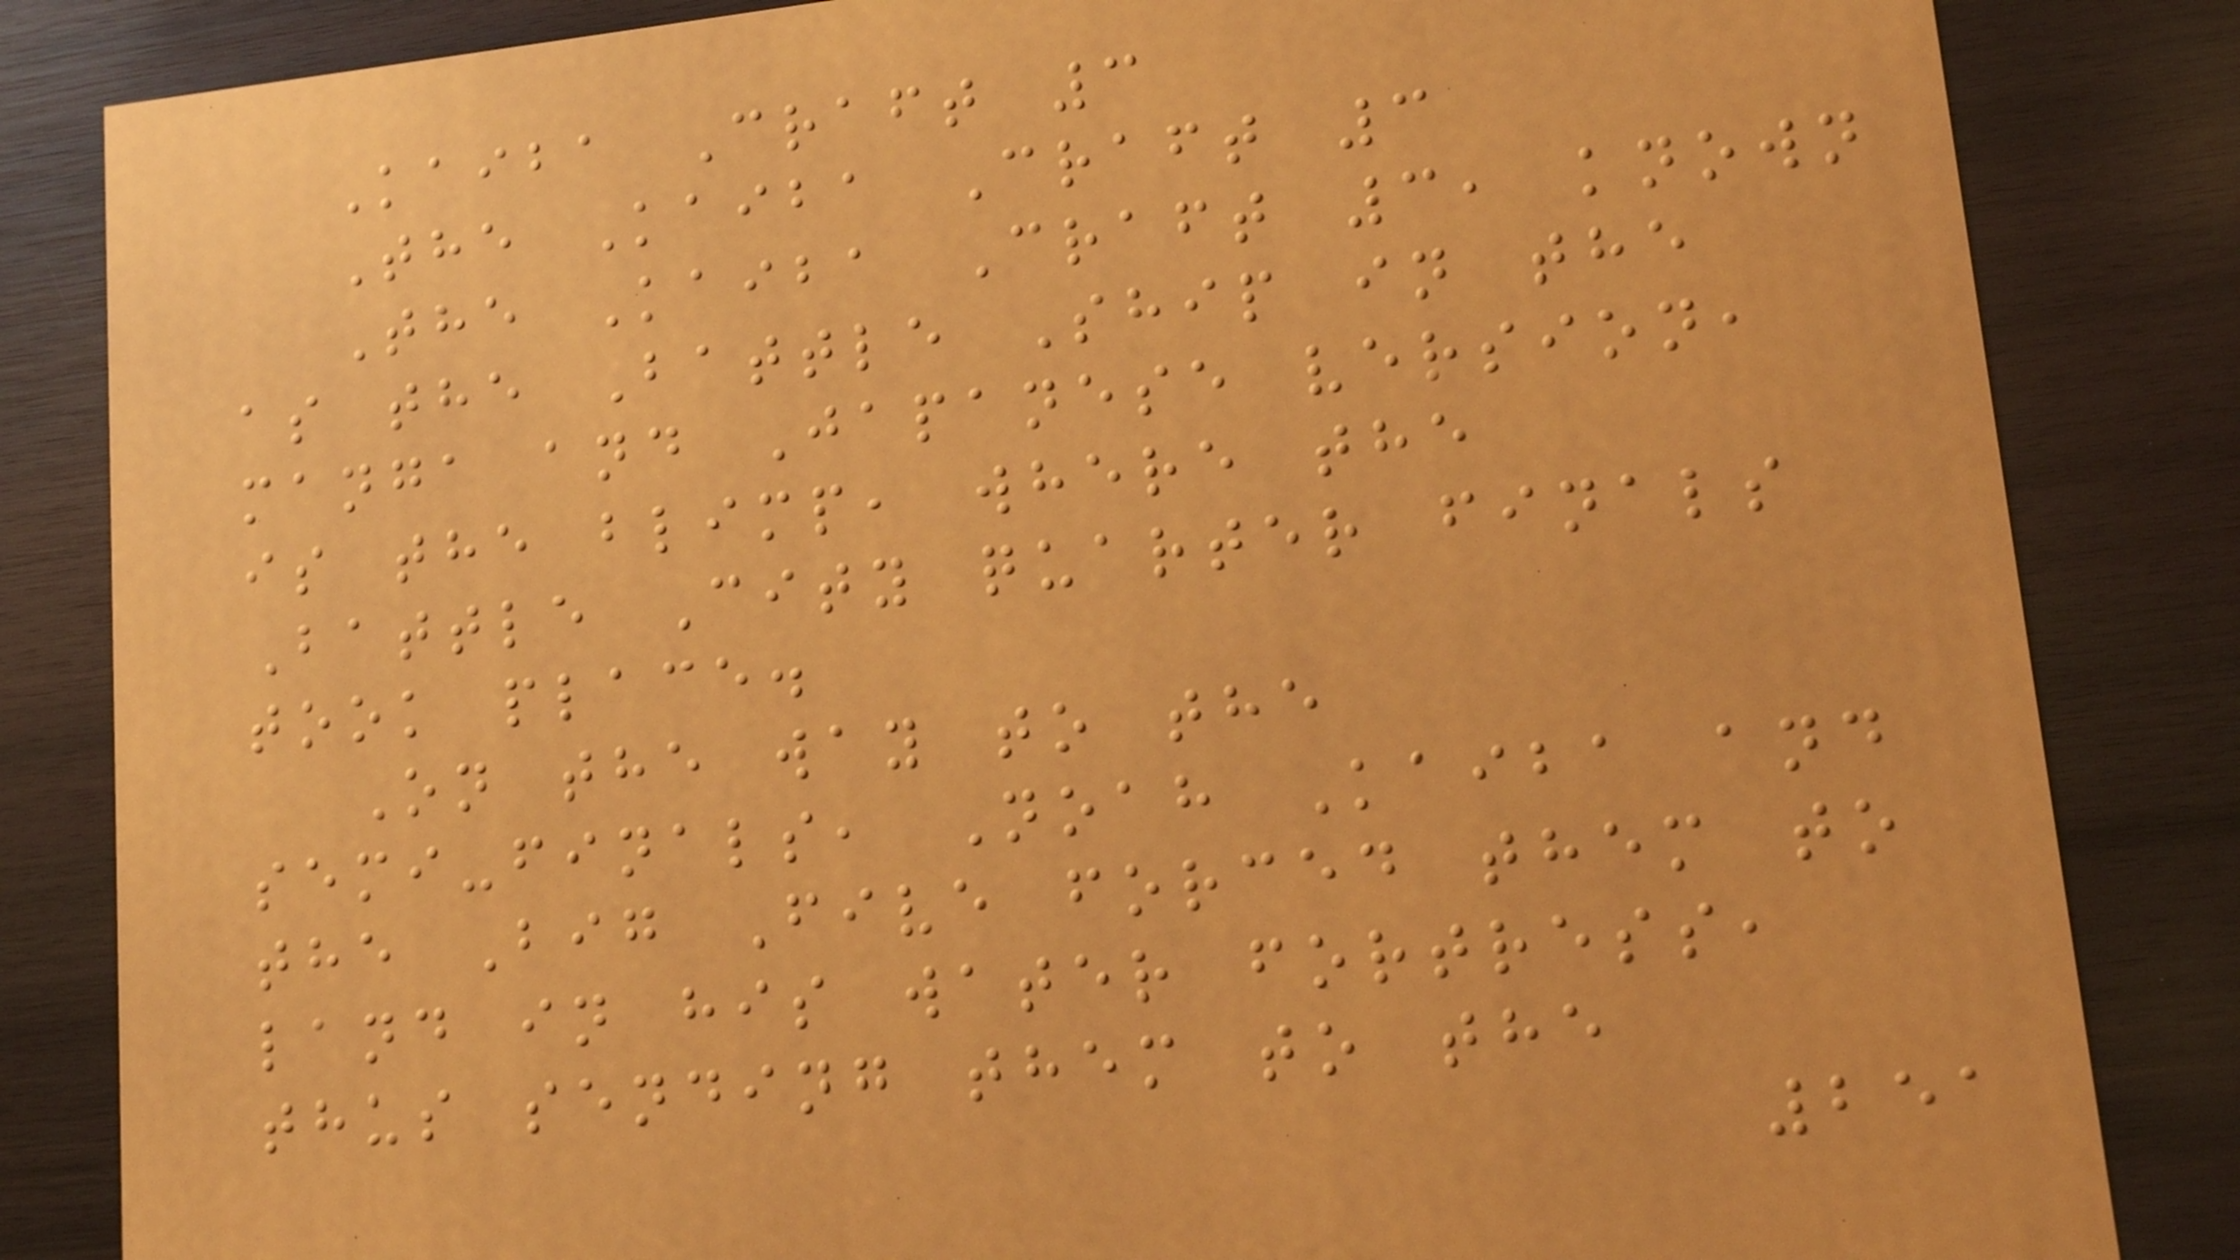Kaiba Craft 3
The Kaiba Craft 3
The Kaiba Craft 3, known
as the Battle Ship in the
manga and Japanese version,
is the blimp, where the
Battle City quarter finals
took place.
On the way to the
semi-finals, Noah Kaiba and
the Big Five forced them to
land in his water fortress,
thus sending them to the
251
